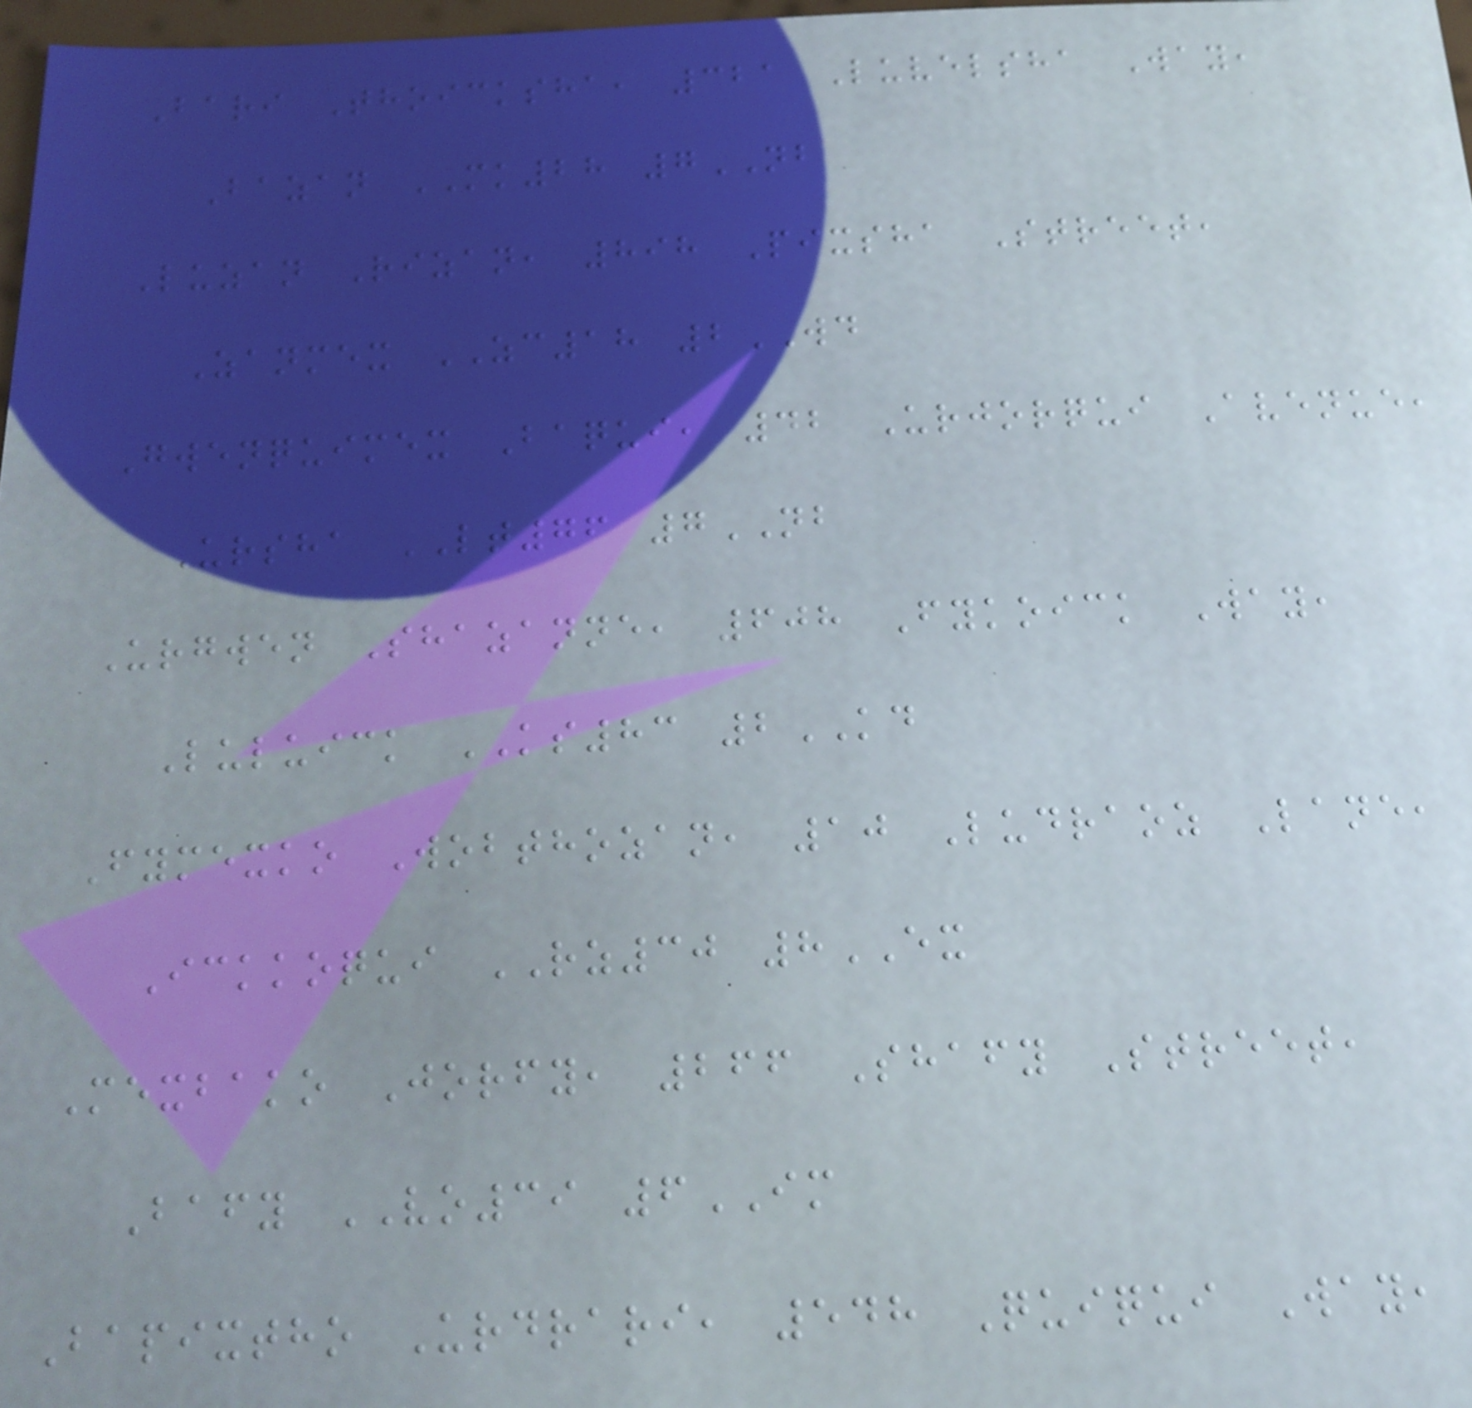Bari Thoicksha, 321 Luvelsha Way,
Bazan MK28 7NB
Luzan Rizan, 898 Pixsha Street,
Zanmex ZC18 2WD
Gwenquimex Baqui, 42 Urjorqui Avenue,
Ursha LT76 7NB
Urgwen Shazanne, 608 Fykoick Way,
Luluick KS83 2KD
Fymexko Wobthozan, 10 Ludraoz Lane,
Ickkoqui RZ30 8EX
Mexbako Jorfy, 266 Shafy Street,
Bafy VO39 6IM
Bapixtho Urdrari, 548 Quiqui Way,
